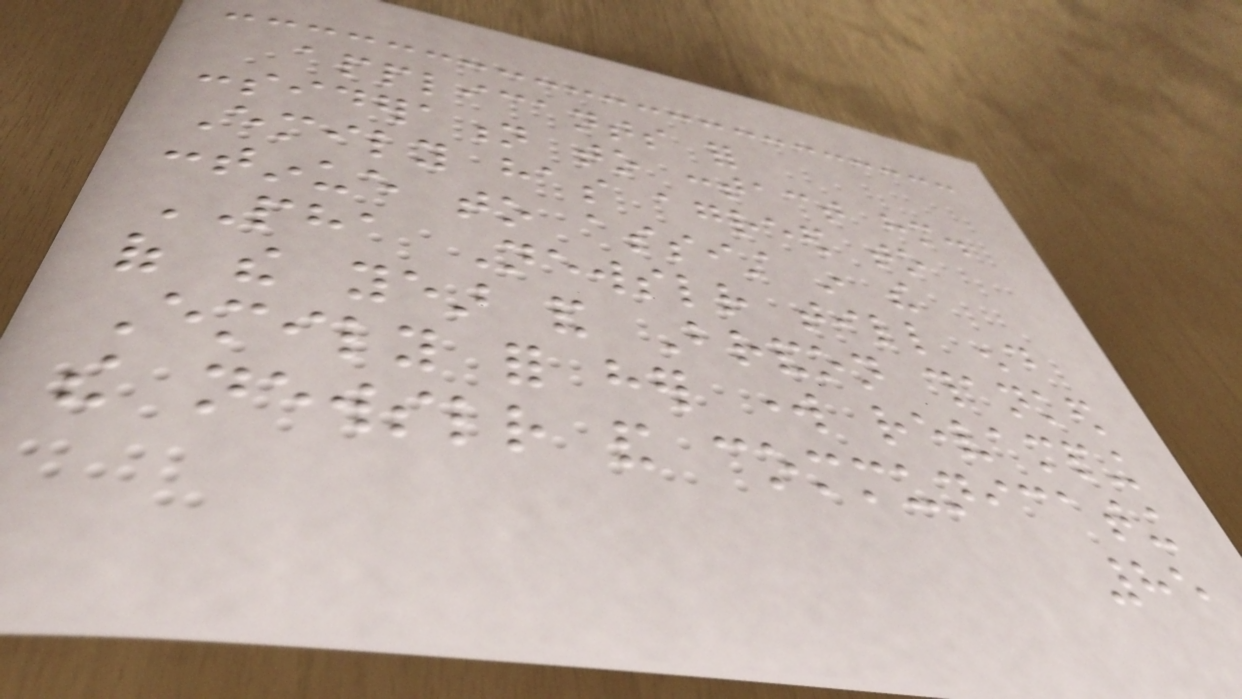applicants for
consideration to contact him.
Emily has agreed to
continue to assist in the
PHA Newsletter till end
of the year and Brandon thanked
Emily for her work revamping
the newsletter and communicating
85
